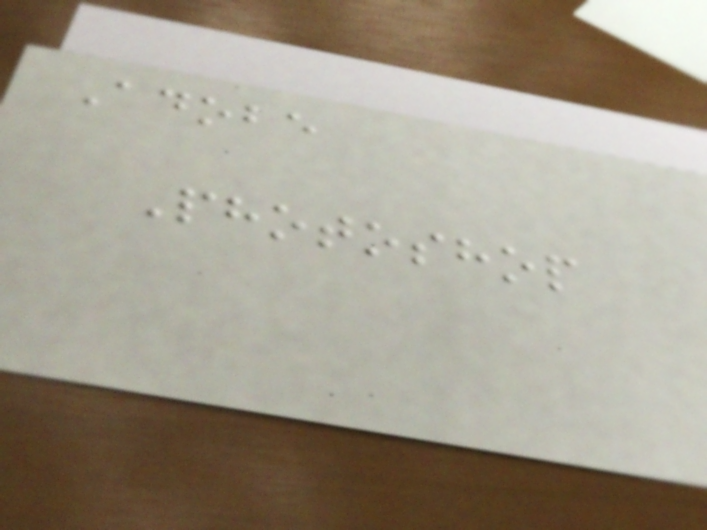Adobe
Photoshop
